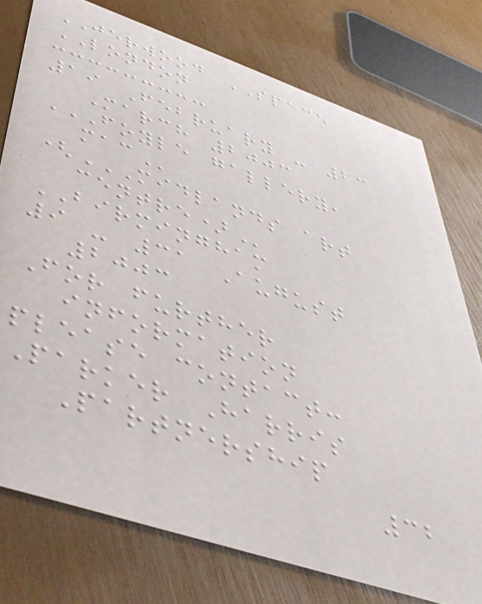JERWOOD SPACE
LONDON
19 February - 23
March 2003
FOYLE GALLERY,
MAC
(MIDLANDS ART
CENTRE)
BIRMINGHAM
9 - 31 August
2003
For further
information
please contact:
Parker Harris
Partnership
32
